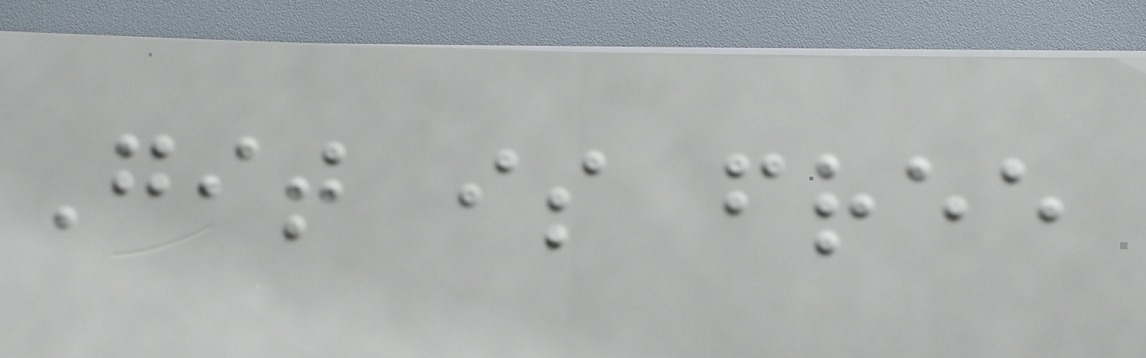Git is free
